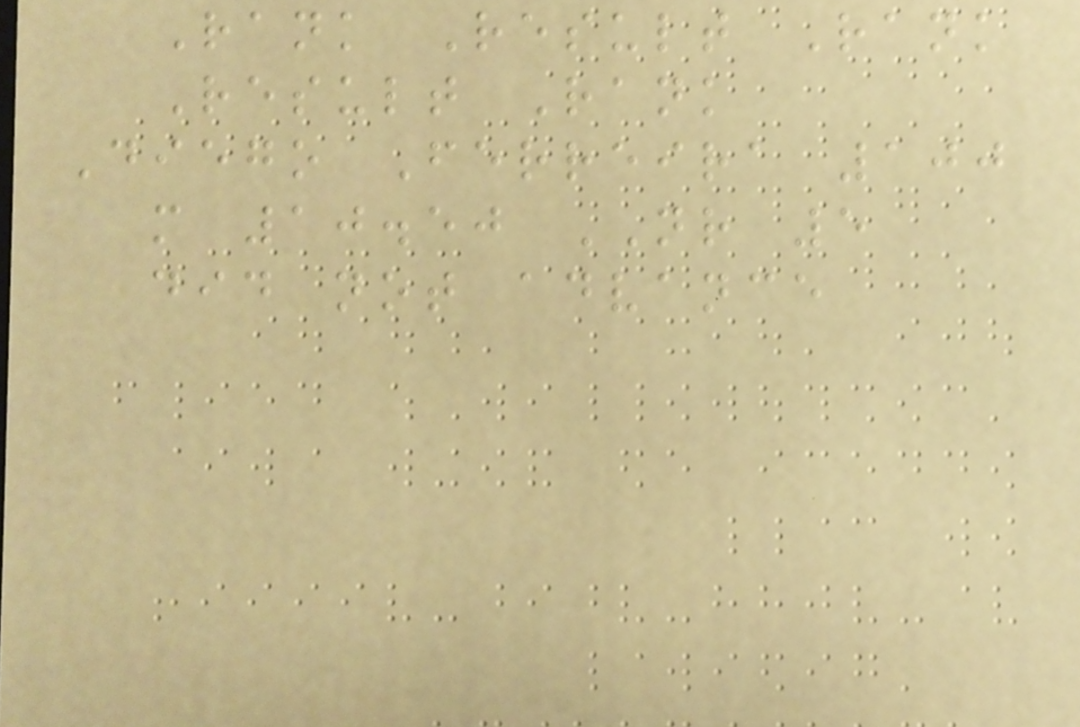Rank Result Rank
Result Rank
Diego Ferreira 100
m 10.50 NR 5
did not advance
